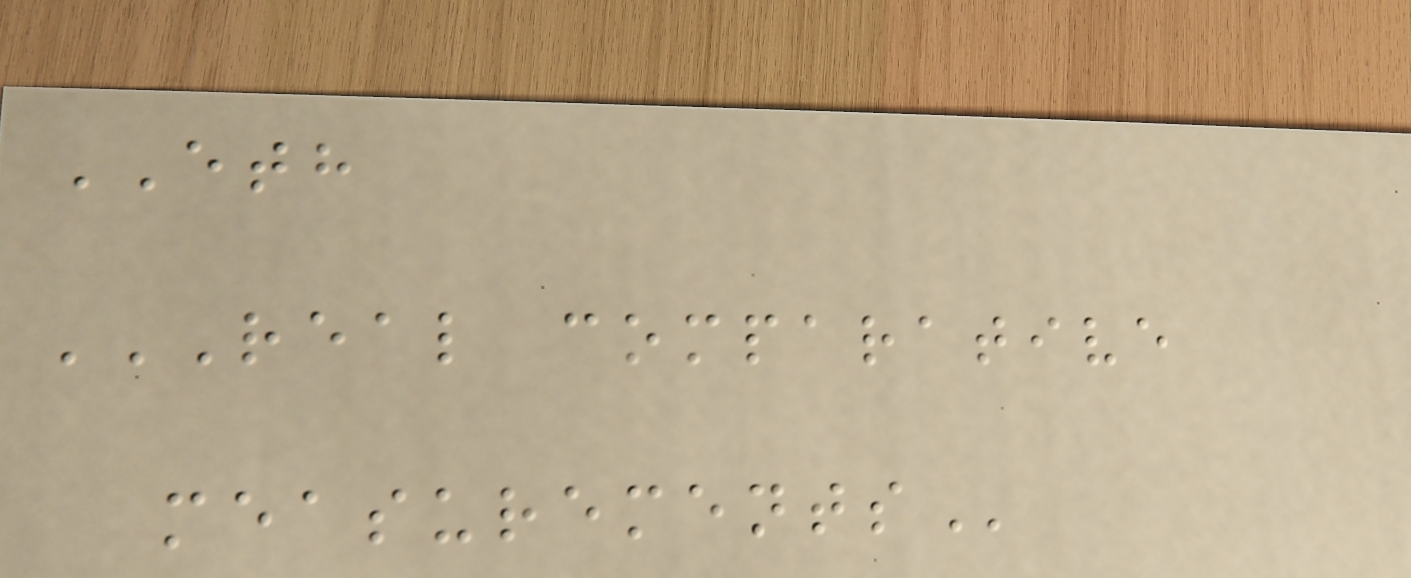ETH
REAL COMPARATIVE
MEASUREMENTS
